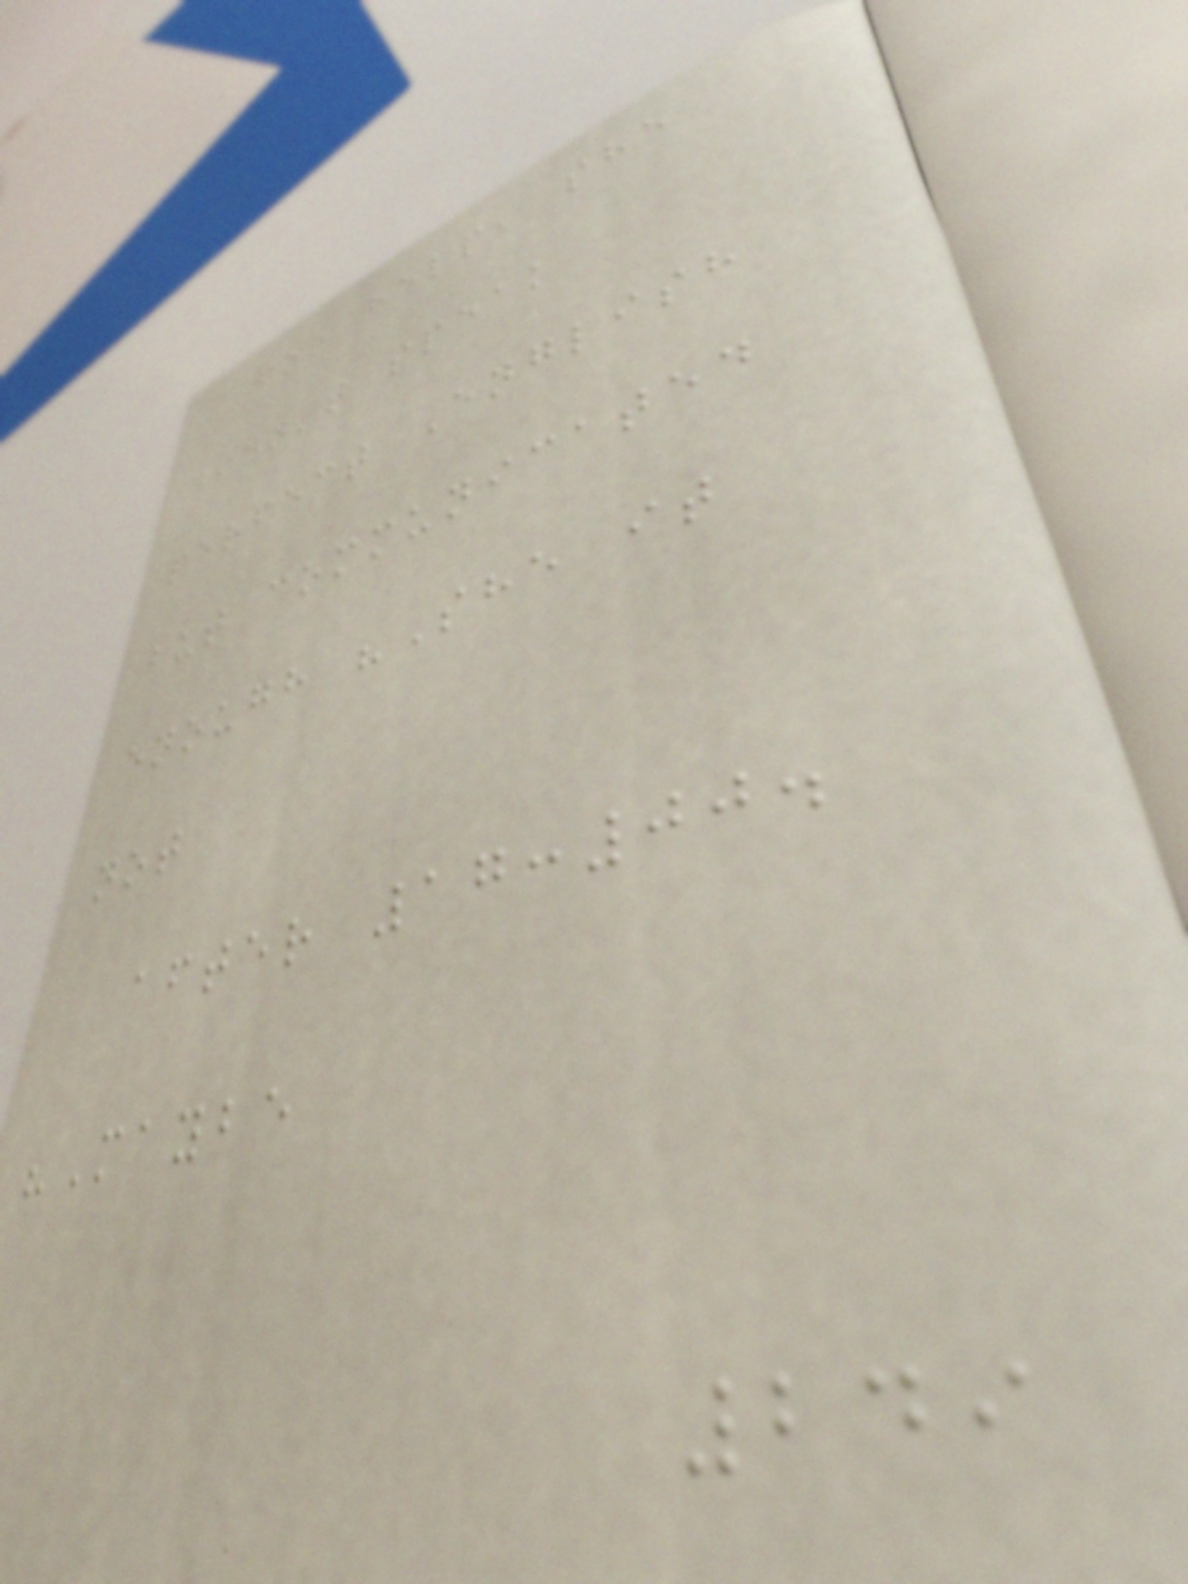for help, she
didn't speak
perfect English
but communicated
enough "She it
not
after 17:00.
"Maybe
249
